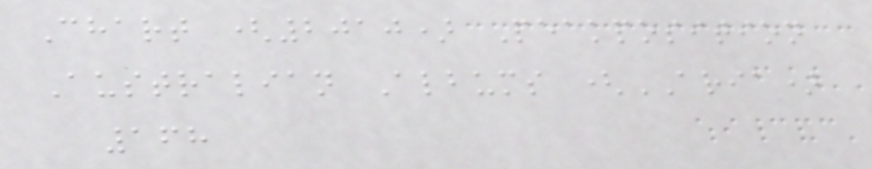Chart (2010) Peakposition
Australian Albums (ARIA)
168
